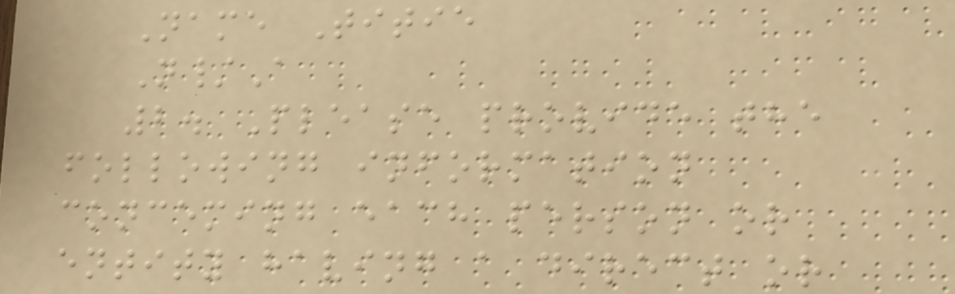Name Titie
N/A
2. Please provide the
following information
conceming each person or
entity having a direct or
